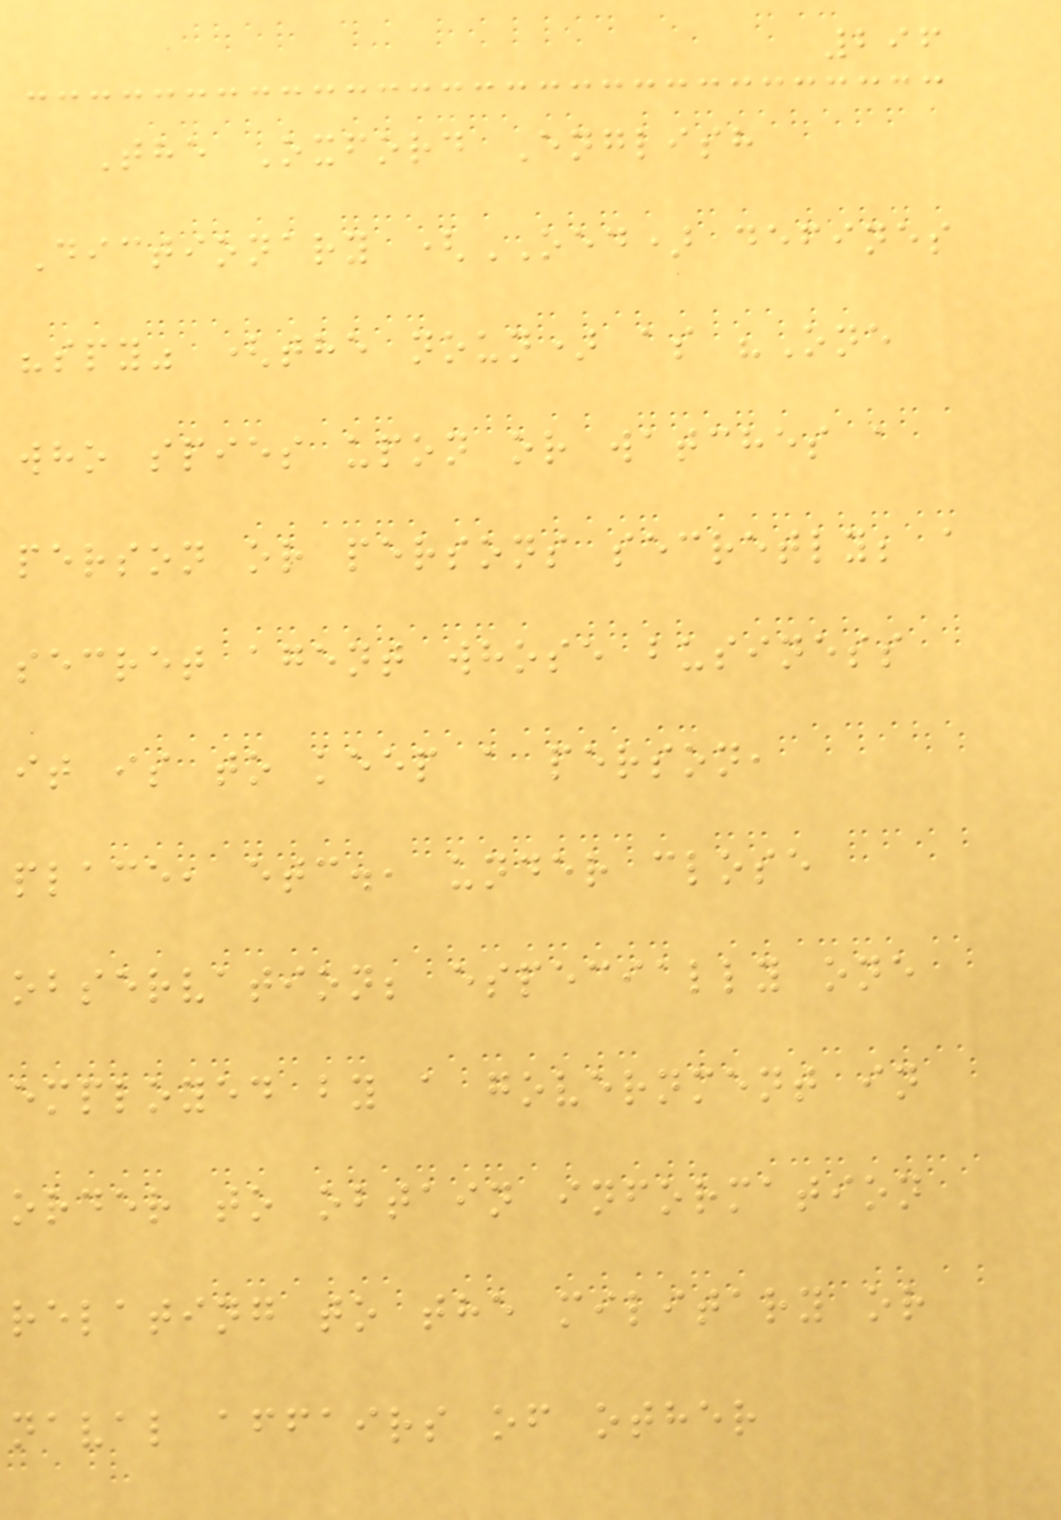296
The Oxford English
Dictionary (OED) defines
"spy" (the noun) as "One
who spies upon or watches a
person or persons secretly; a
secret agent whose business
it is to keep a person,
place, etc., under close
observation; especially one
employed by a government in
order to obtain information
relating to the military or
naval affairs of other
